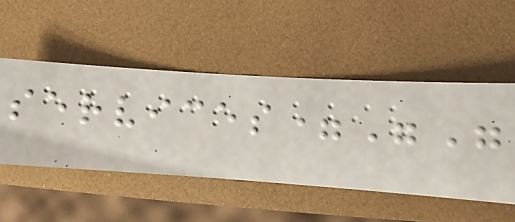services=""
